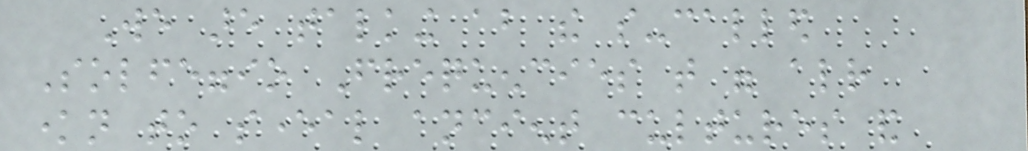We are talking about the so-called
Solfeggio Frequencies that were already
known to several ancient cultures and
